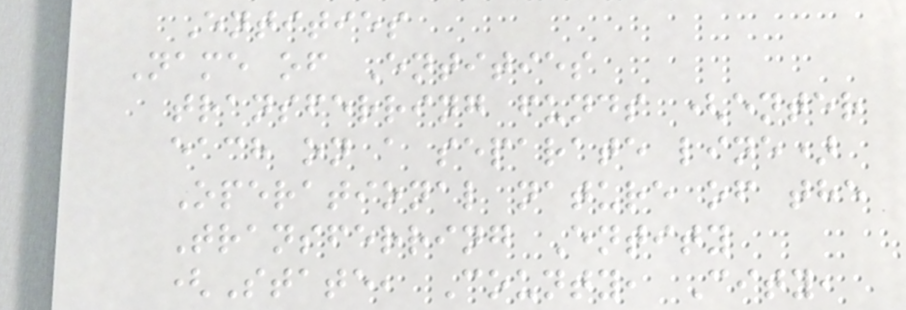Entities
Name of Entities
transferring funds (enter
each on a separate line)
Operational nature of the
Transferring Entity
(State, County, City,
